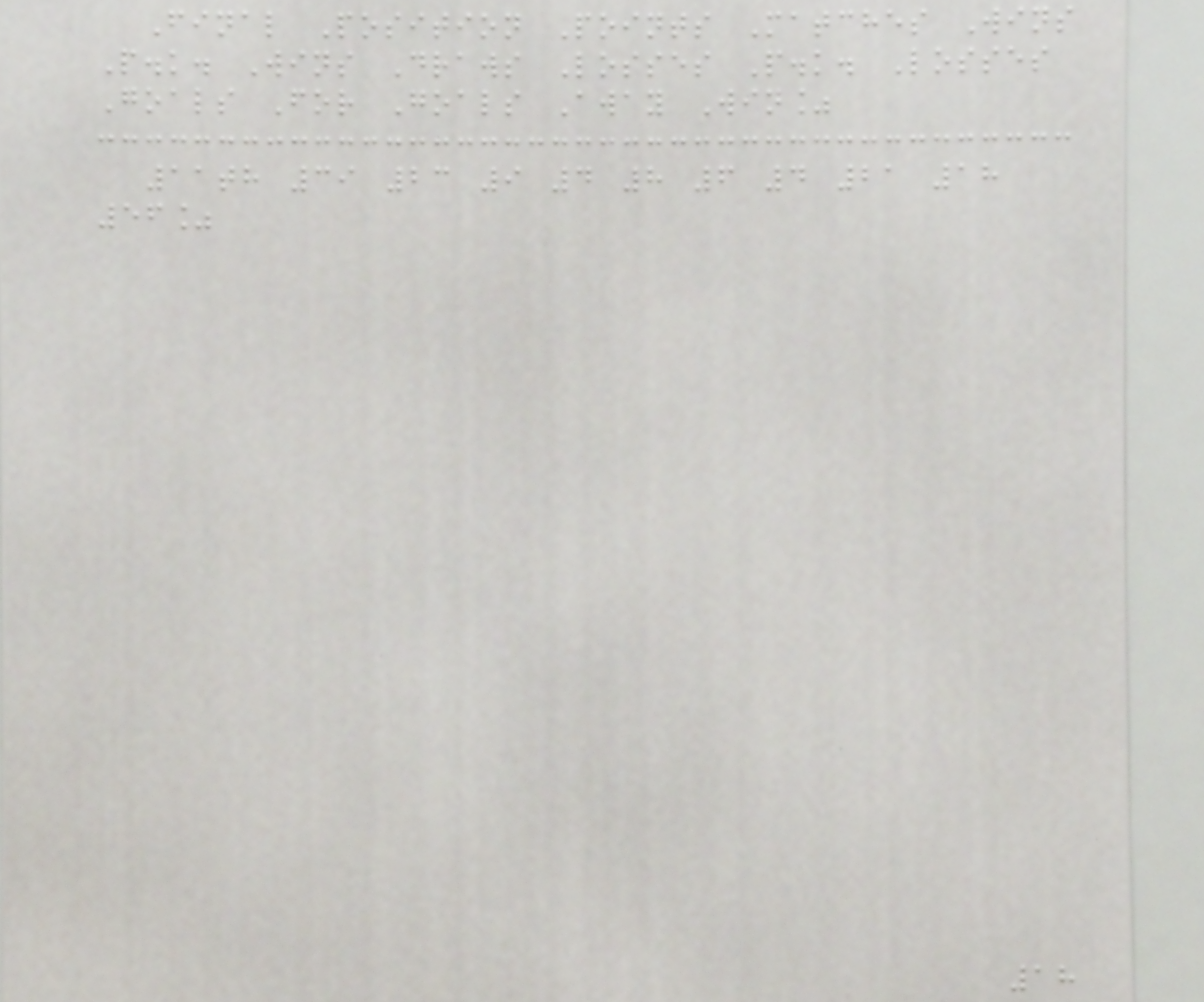Final Position Points Matches Wins
P.k. Wins Draws Losses P.k. Losses
Goals For Goals Away Win%
11th 39 23 9 4 8 6 4 21 18
56%
18
